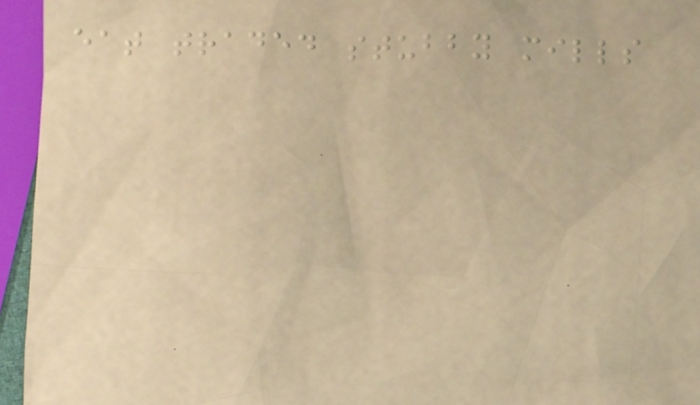eat traded stubby mills
